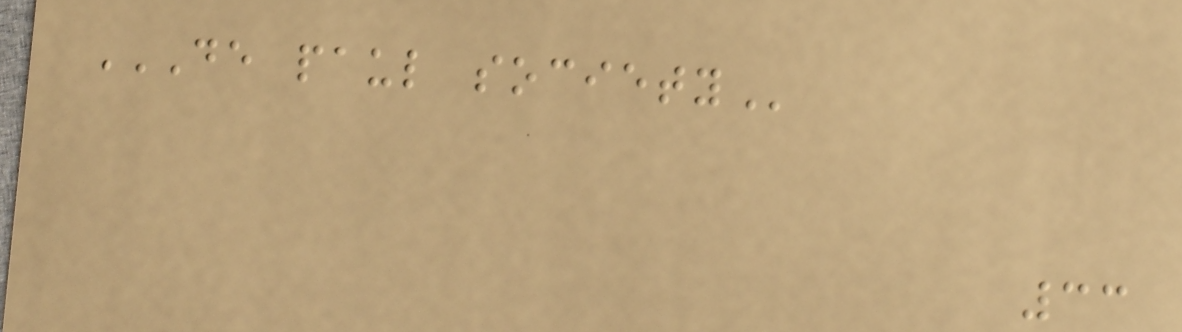DE PAUL SOCIETY
33
